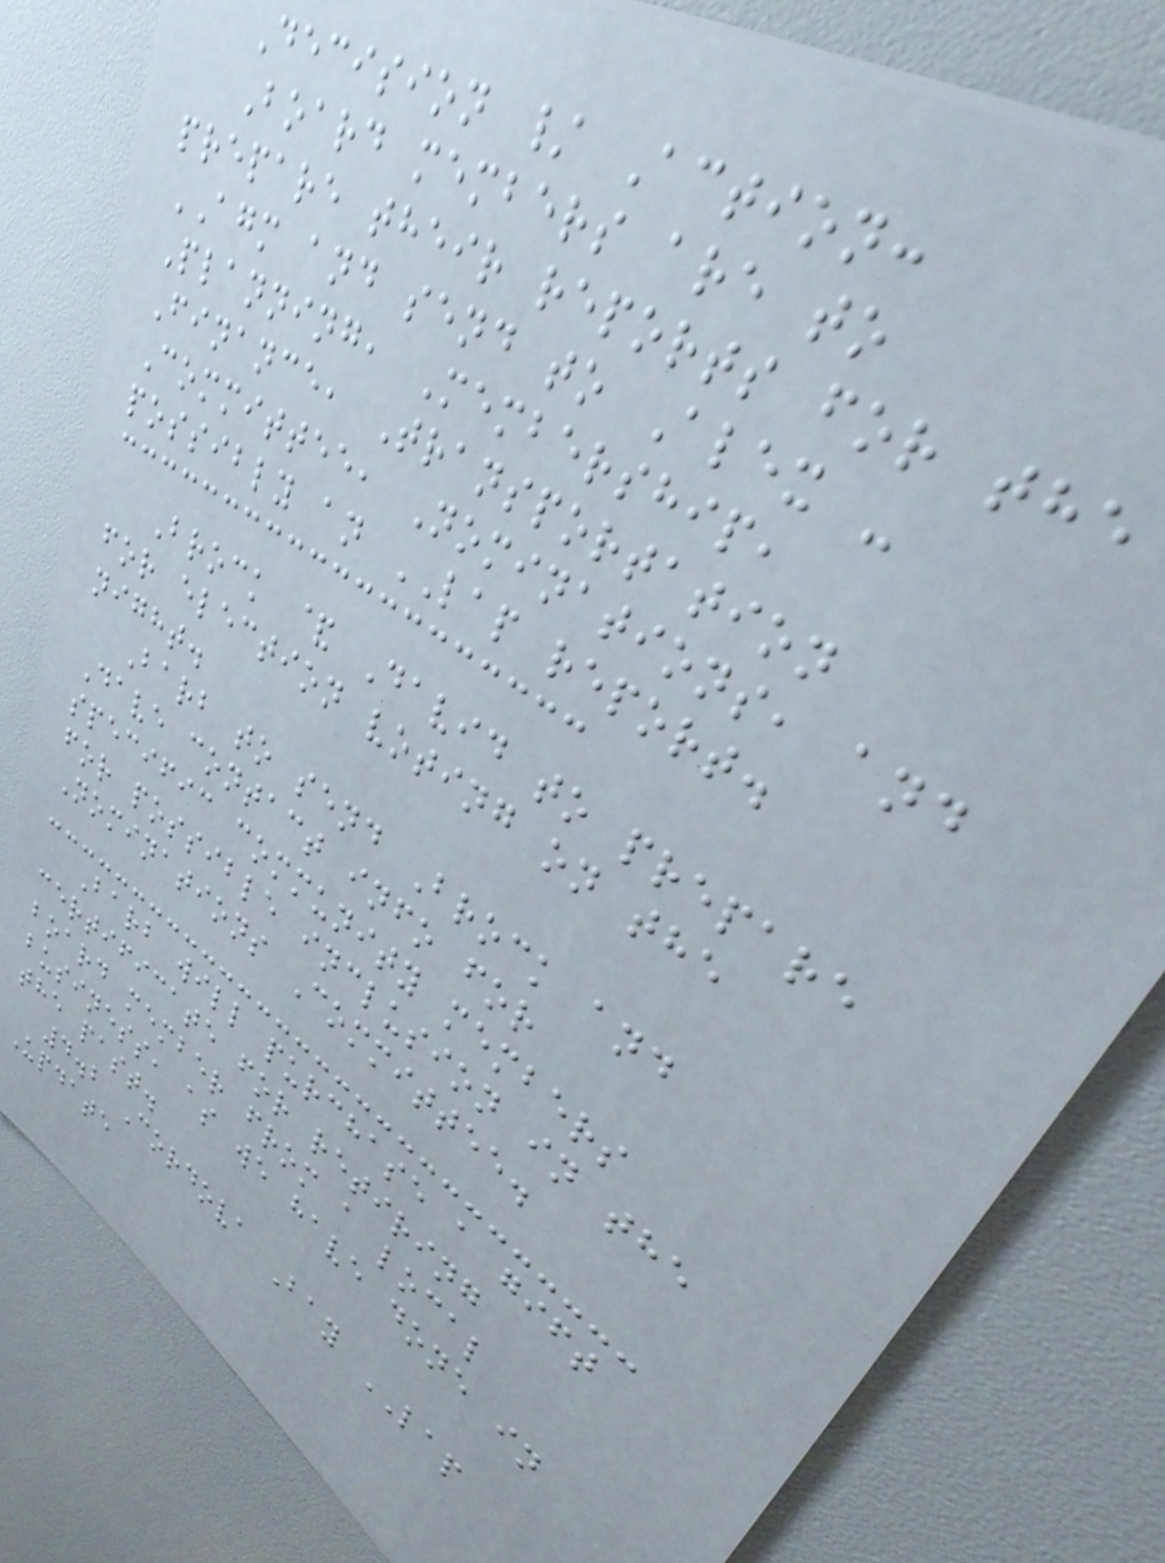Decision / Action:
Board members are to
prepare their reports for the
AGM and send to Alex -
Planning, Membership,
Finance, Transportation
Committee, Nominations, and
possibly an LAP report.
Brock & David to prepare
for election voting on the
night.
Barb to send Brock and
Dave contact info for
specific community members
for possible inclusion in the
Nominations Committee.
Barb will purchase a gift
certificate for retiring
board member from a local
business, as we have done in
the past.
4.2 Cordova Bay LAP
Update
